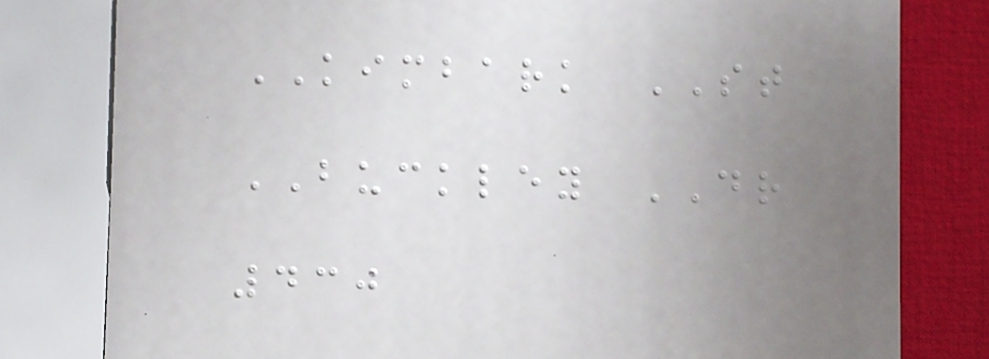KIMBARK ST
BUCKLEY DR
430
